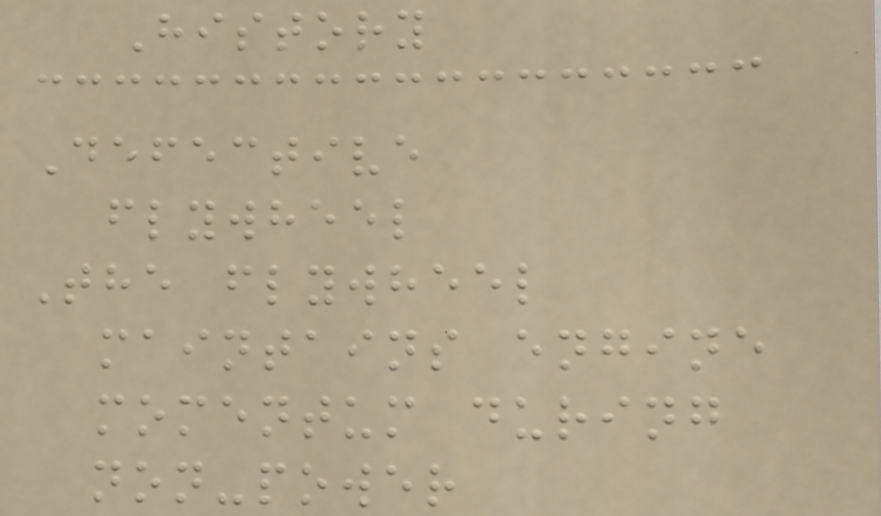History
Defective
flywheel
The flywheel
maintains engine
momentum during
non-power
